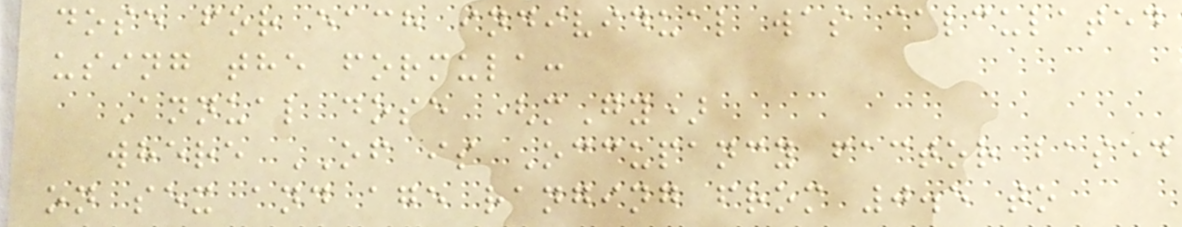dose for each individual was calculated
using the formula:
Annual dose (mGy)
where OF is Occupancy factor based
on sex and age ranging from 0.5 to
